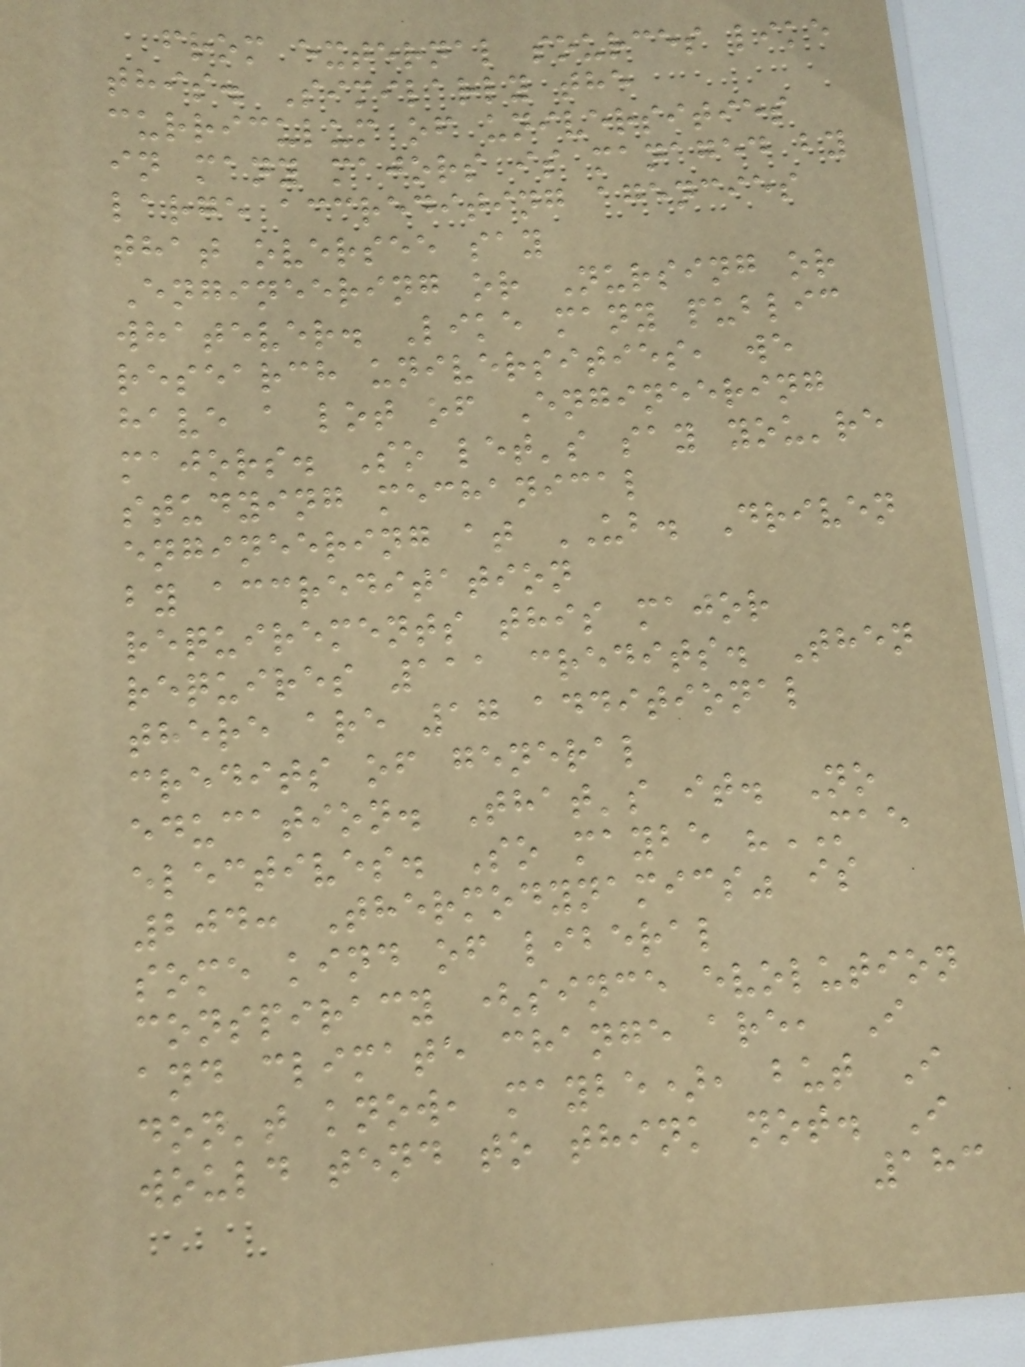from external sources like
this. Similarly the
curriculum of universities
in many majors is managed by
large accrediting agencies
that oversee say
Engineering or Nursing or
whatever. Like many public
research universities, we
have a lot of Engineering
majors. So let's say you're
studying mechanical
engineering at UB. Driven
by accreditation
requirements this major
requires 111 credits. Then
there are 17 additional
credits of general
education. That's it. No
electives. So maybe "MAE
204: Thermodynamics" is
some kind of liberal
conspiracy (since evolution
and climate change are, I
don't know, maybe), but I
would tend to think not. I
183
